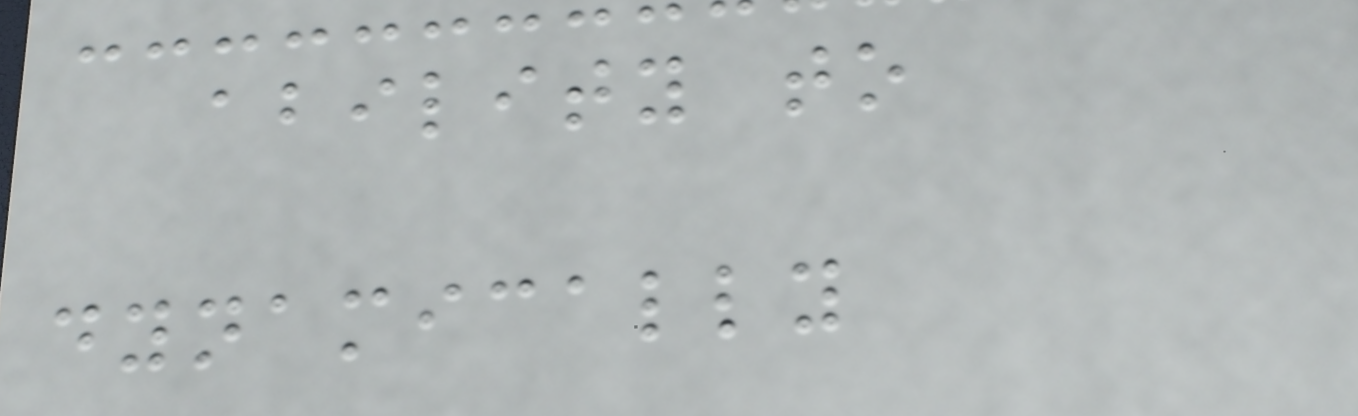ability to
dynamically
